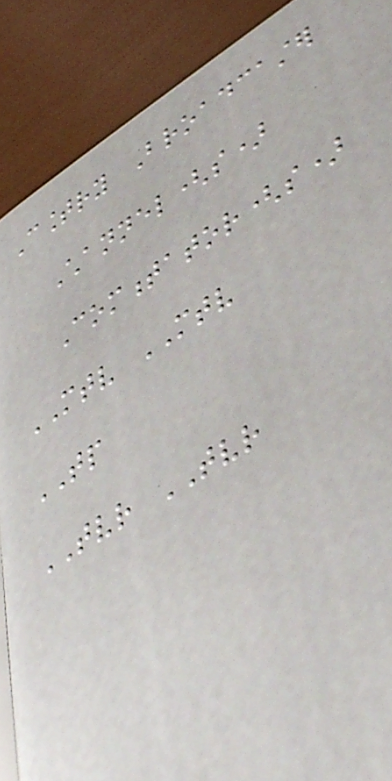Country Broadcaster
Channel(s)
Commentator(s)
MTV MTV
TP
TVR TVR
